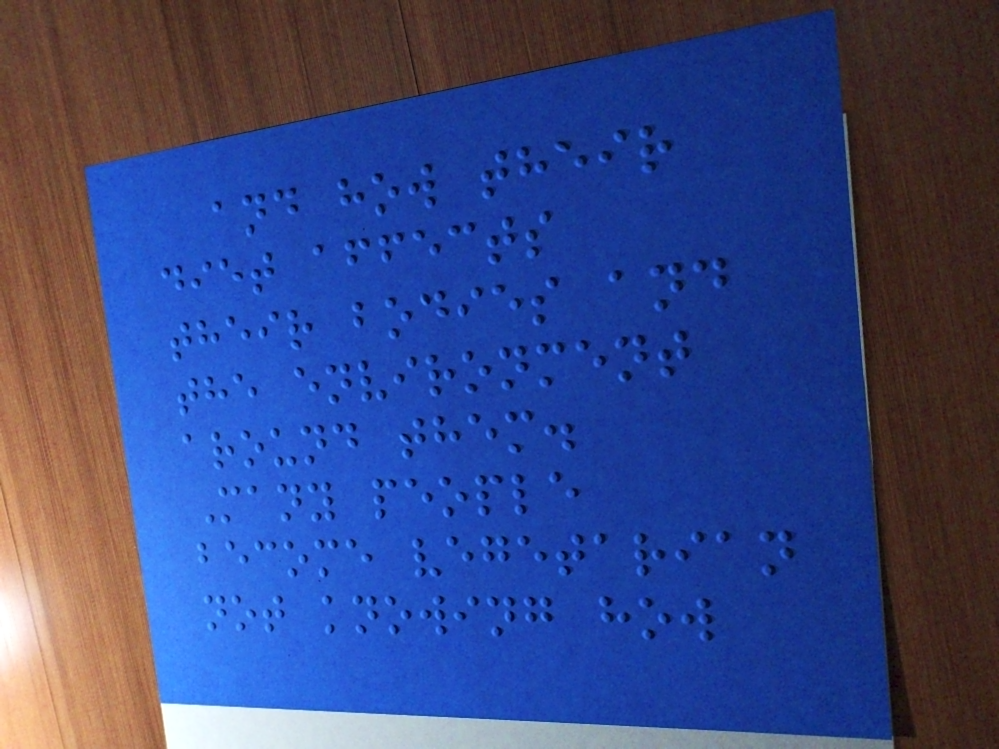and how their
diet affects
their bodies and
the environment
around them.
Many people
become vegetarian
not knowing how
